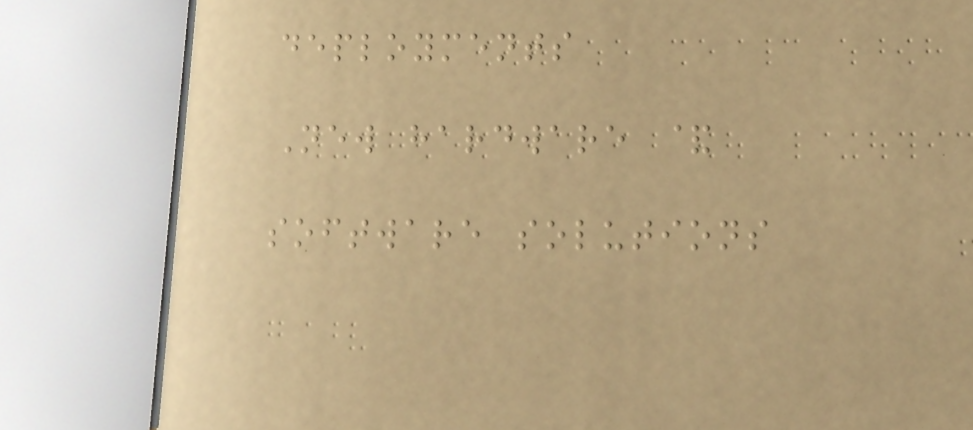deployments
New hardware &
software solutions
